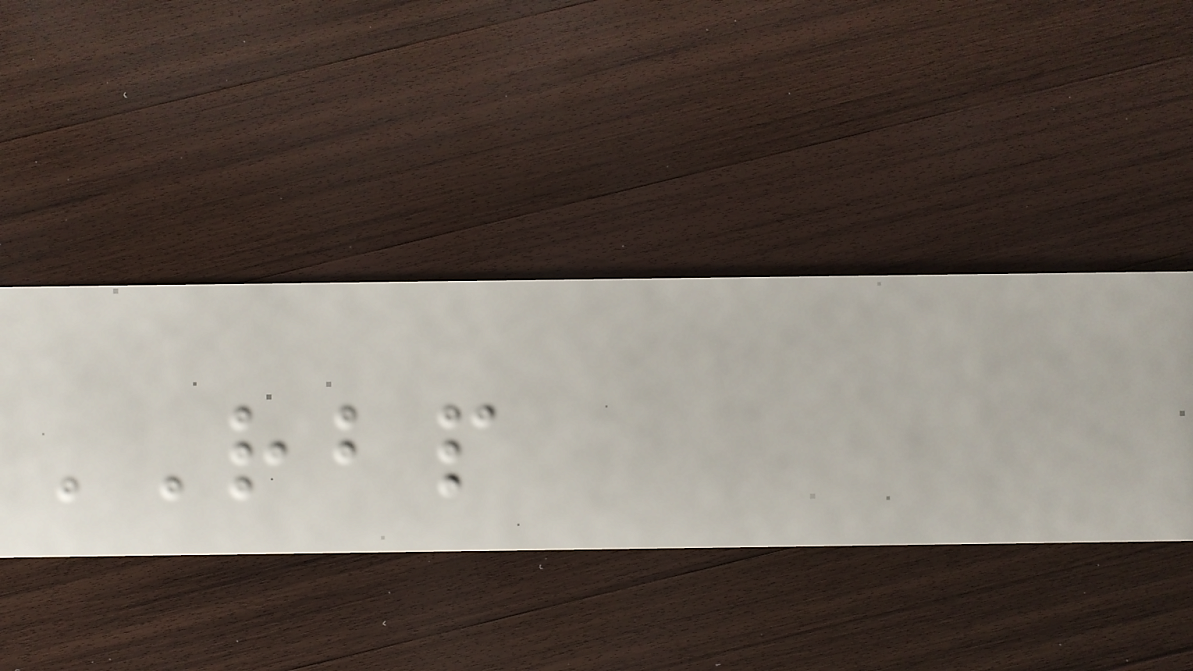RBP
